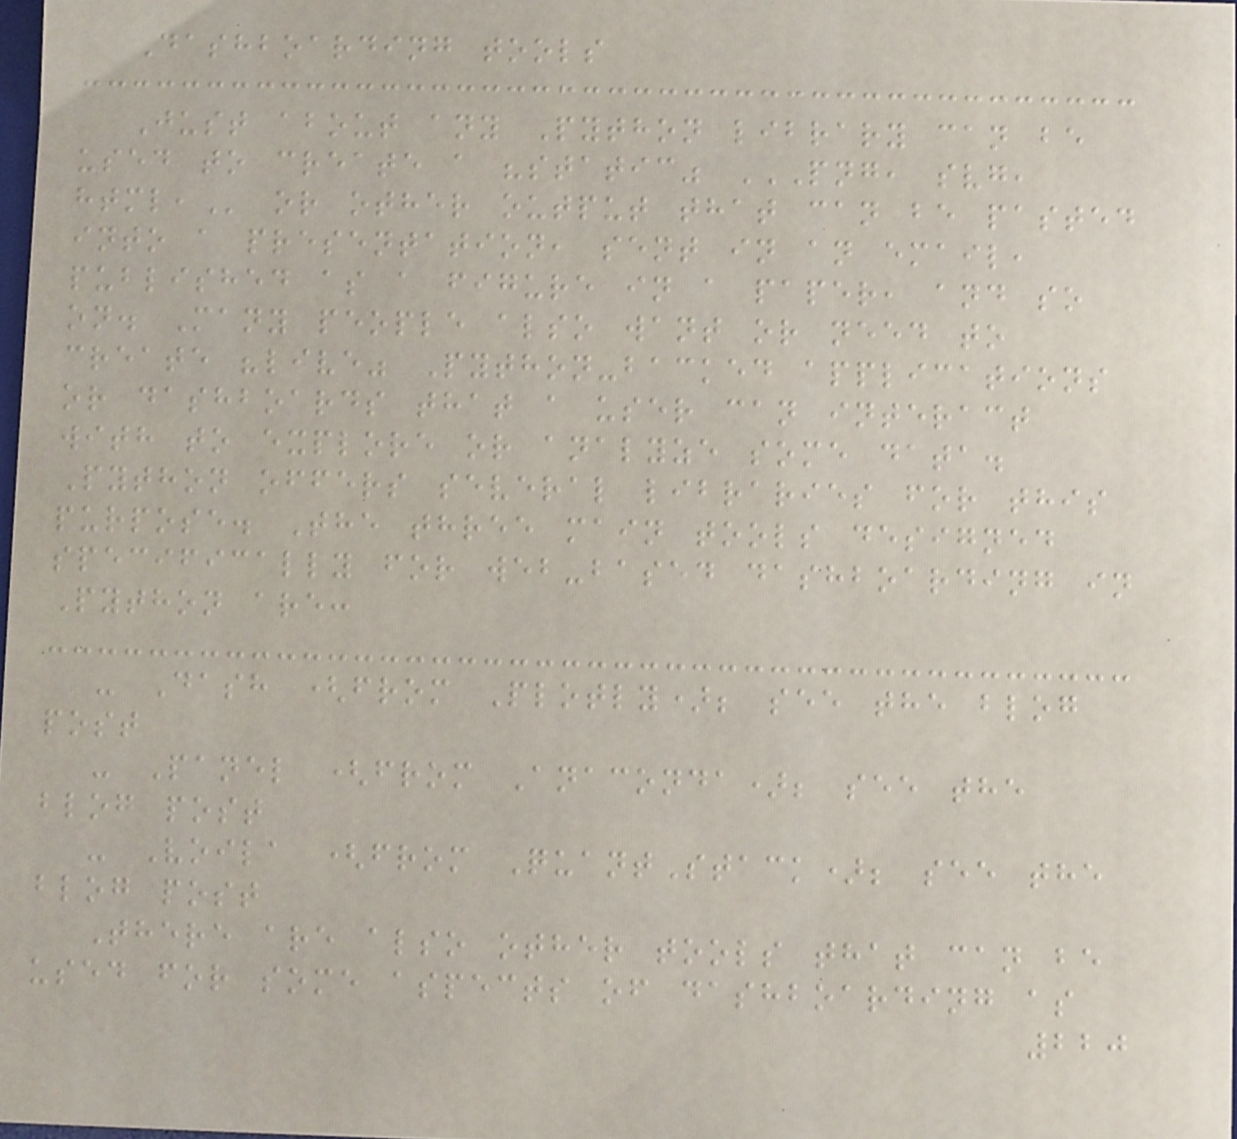Dashboarding tools
Just about any Python library can be
used to create a "static" PNG, SVG,
HTML, or other output that can be pasted
into a presentation, sent in an email,
published as a figure in a paper, and so
on. Many people also want or need to
create "live" Python-backed applications
or dashboards that a user can interact
with to explore or analyze some data.
Python offers several libraries for this
purpose. The three main tools designed
specifically for web-based dashboarding in
Python are:
- Dash (from Plotly); see the blog
post
- Panel (from Anaconda); see the
blog post
- Voila (from QuantStack); see the
blog post
There are also other tools that can be
used for some aspects of dashboarding as
220
